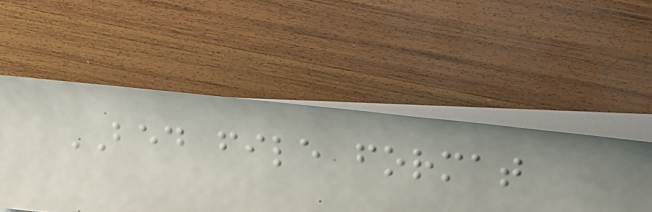BED file format
